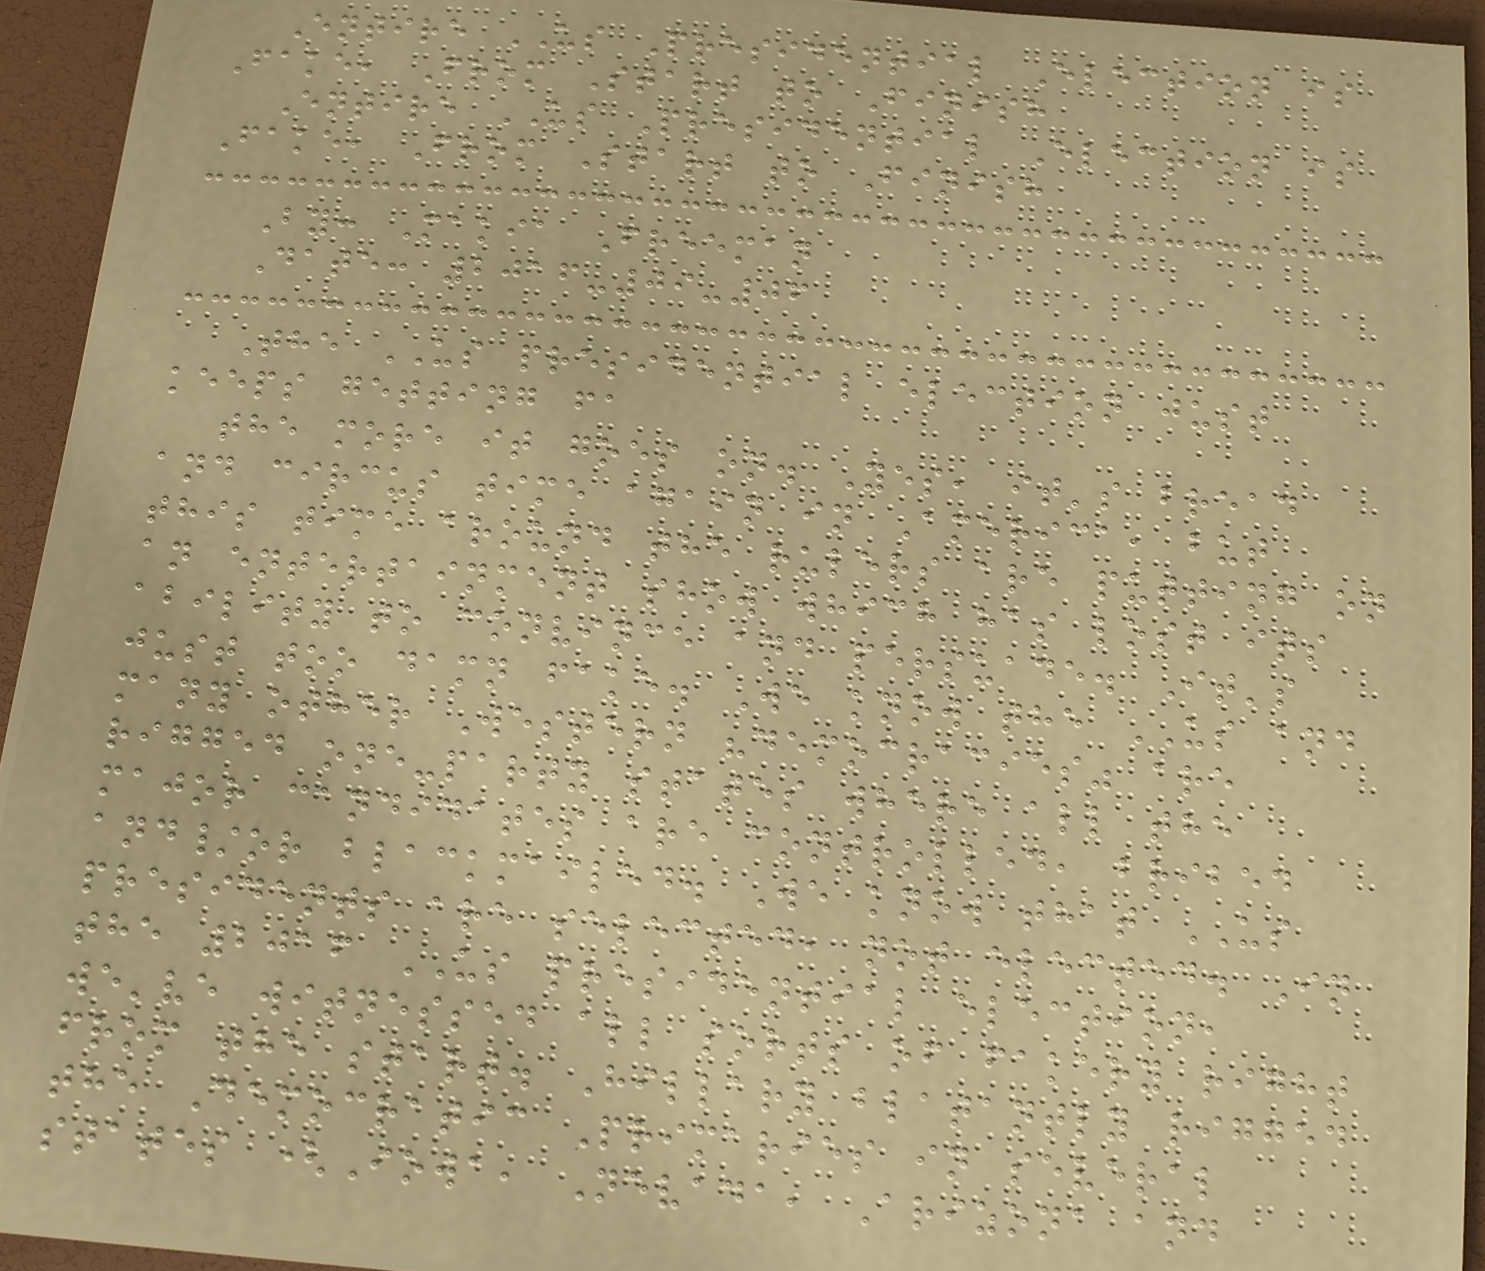Entire US Presidential Election is
Fake, From Start to Finish
Entire US Presidential Election is
Fake, From Start to Finish
By: Makia Freeman
Date: 2016-09-06
The US presidential election just
keeps getting fa
the more it goes on. Yes, it's bread
and circus time again in America, but
this time around the rulers are putting on
an entertainment show which has lost its
ability to convince and persuade. It's
just too damn fake. We know the US and
many other Western "democracies" are
rigged one-party states where all the
major candidates are controlled, bribed
and/or blackmailed. We know that US
presidents are selected, not elected. In
the 2016 US presidential election,
we've witnessed all sorts of fakery right
from the start. Hillary blatantly rigged
the Democratic Primaries in several
states (Iowa, Nevada, Arizona and
